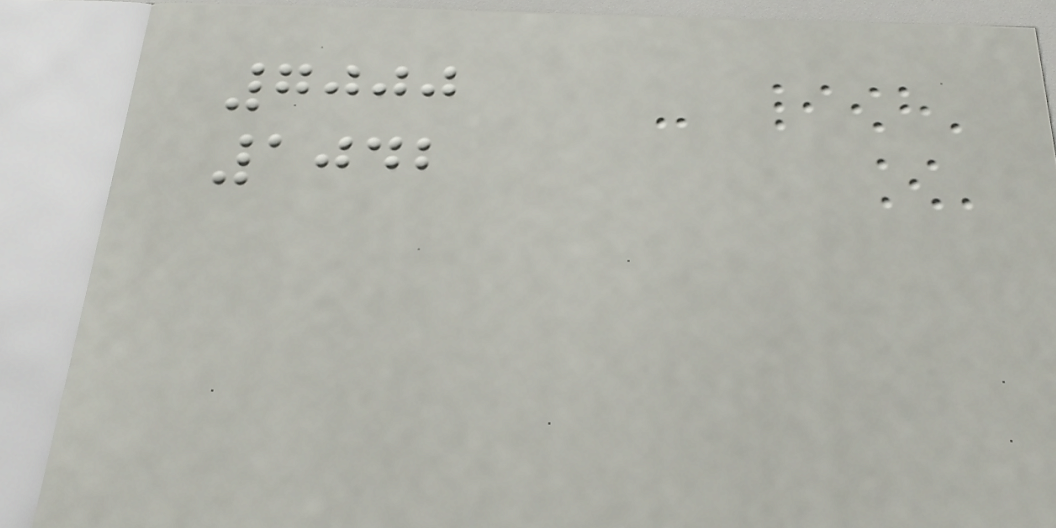7000
1042
